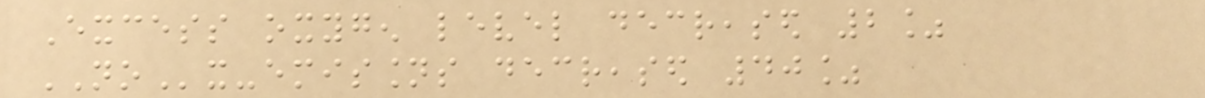Excess oxygen level decreased 2%
NOx-emissions decreased 40%
